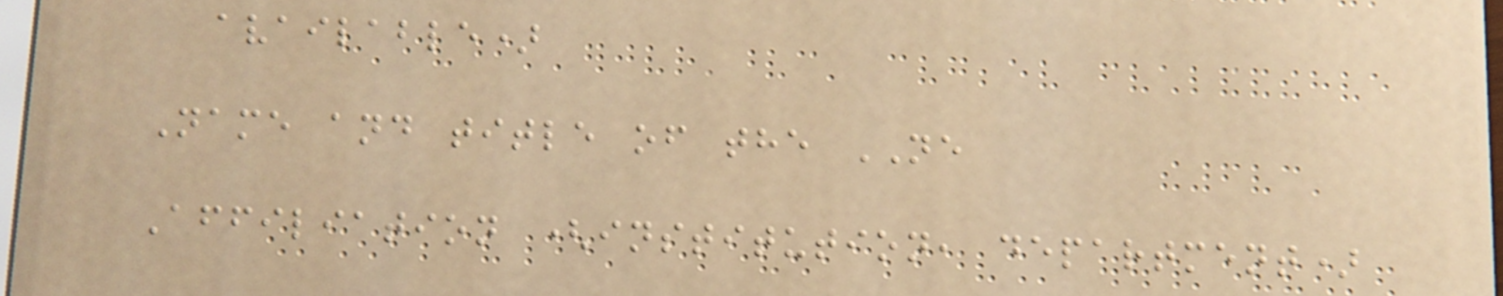available)
Name and title of the NE
Affiliation (institution, department)
